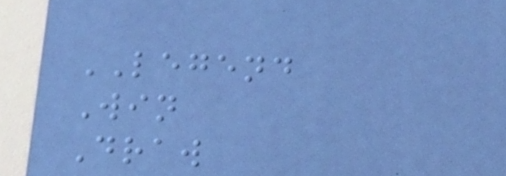LEGEND
Win
Draw
